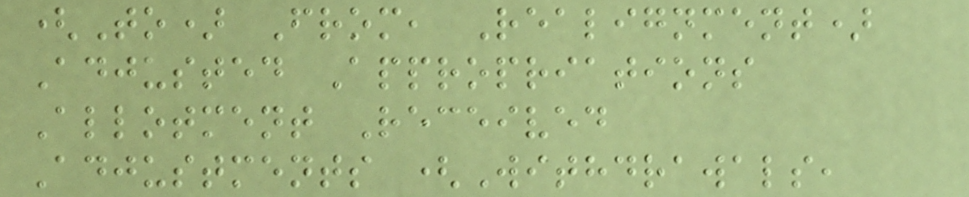(To) From, Realignment)
Adjusted Appropriations
Allotment Received
Adjustments (Withdrawals,
